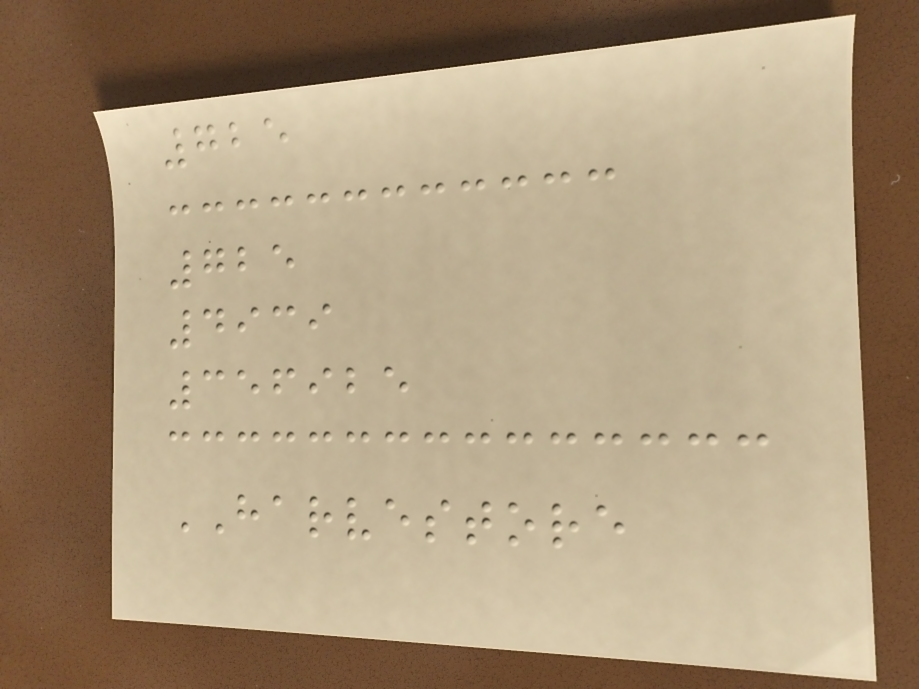725
725
4939
356925
HARVESTORE
